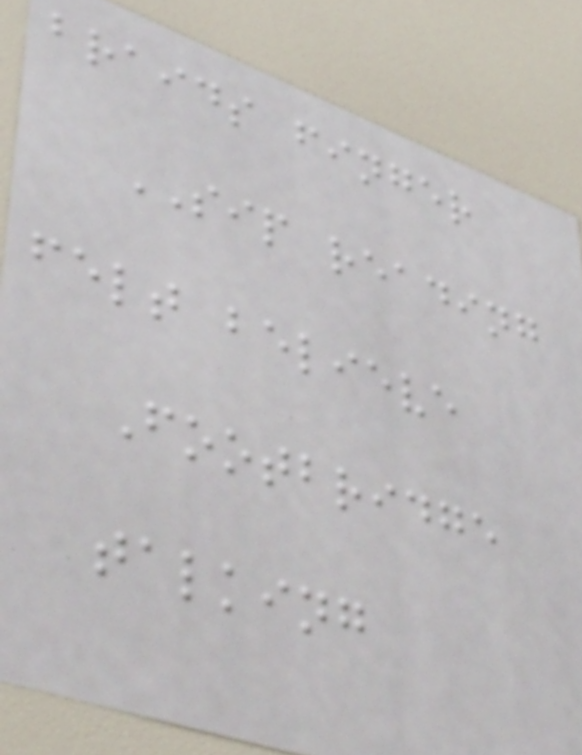braids finger
SIP reading
felt believe
Footbridge
talking
